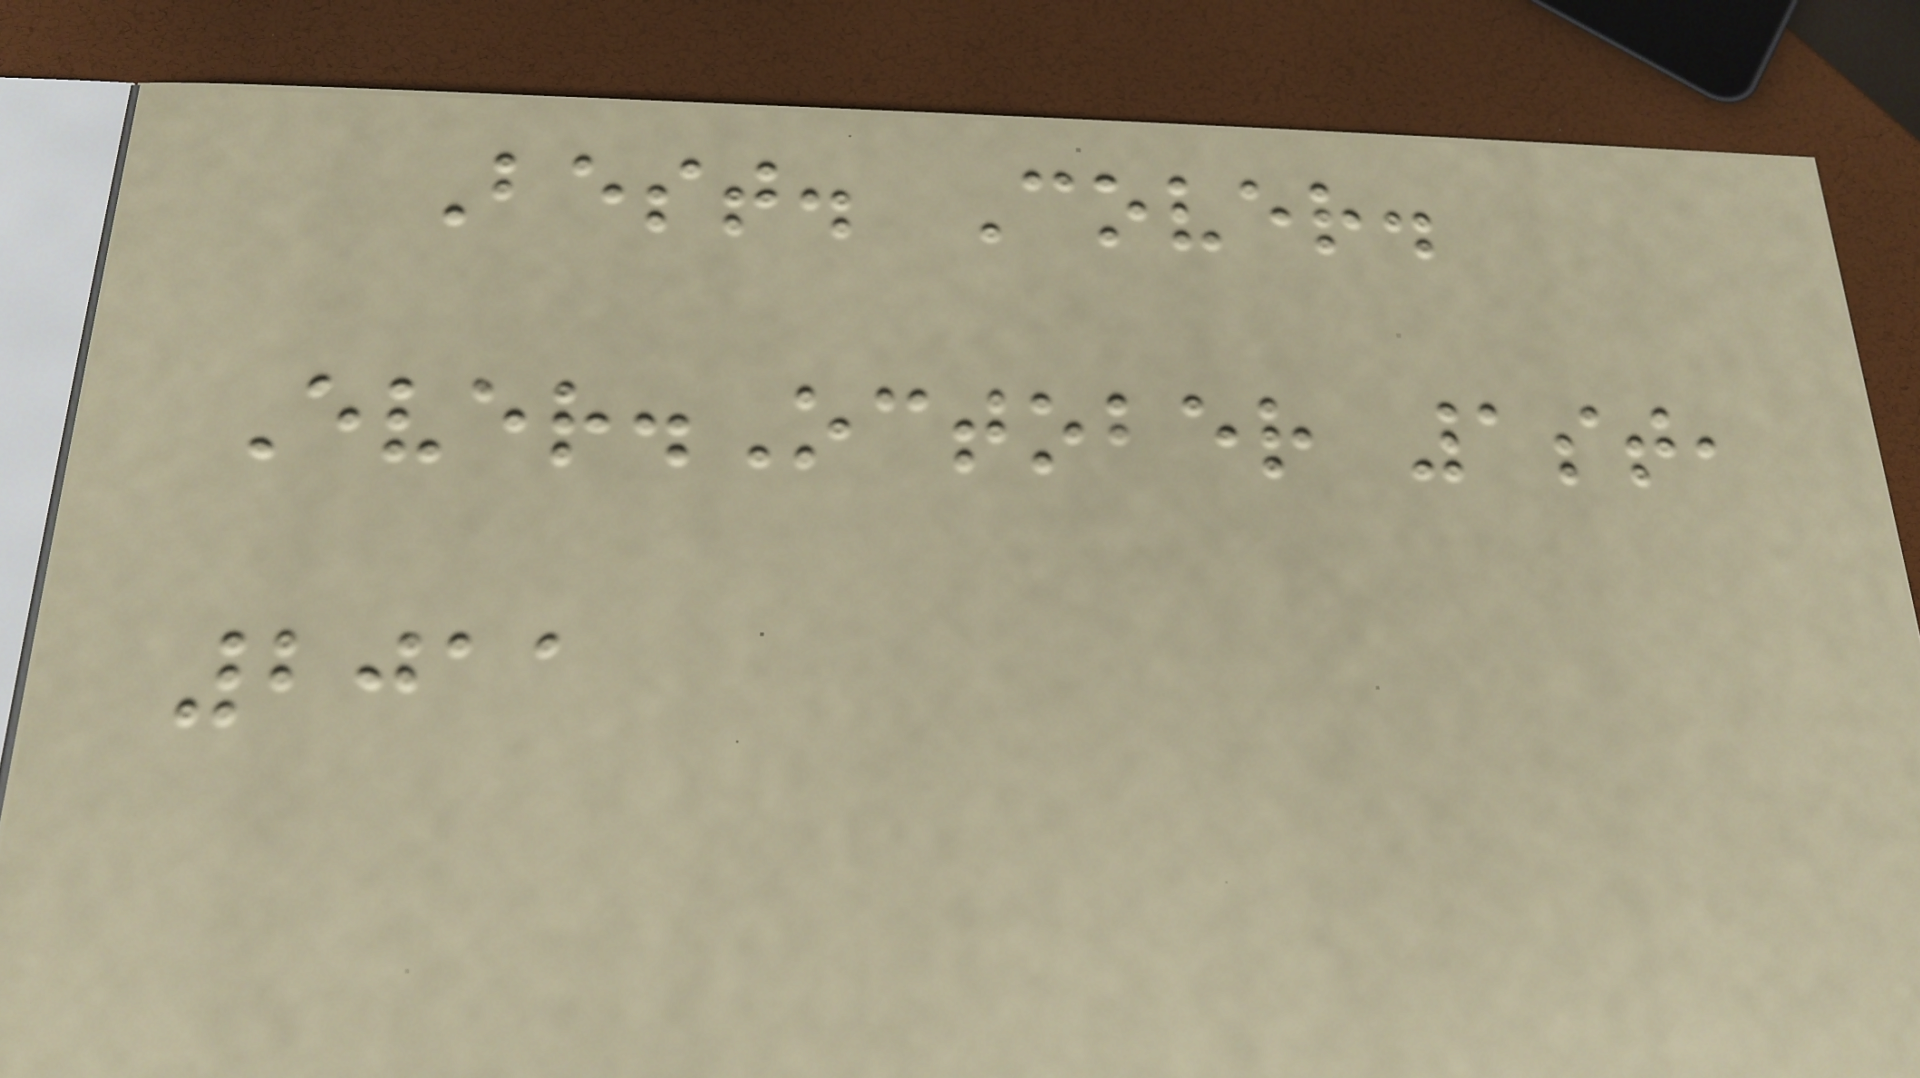Best. Cover.
Ever.October 1st,
2011
